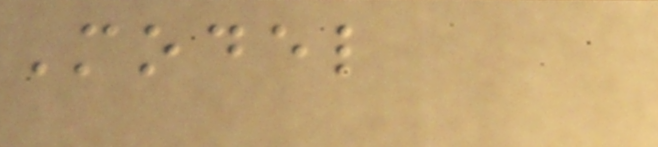Model
